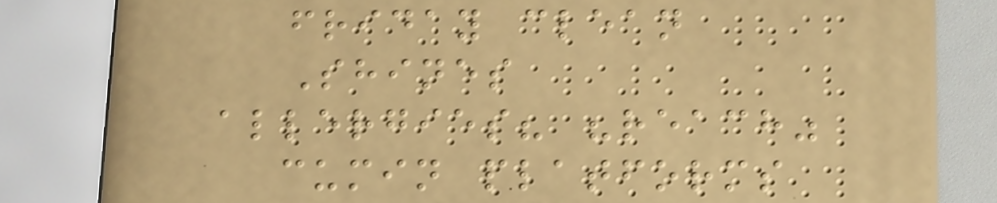friday clean
Shines
allergies? "reach"
cumin platforms
